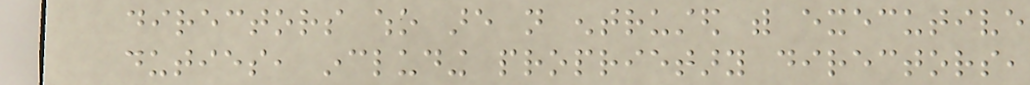directors who are not entrusted with executive
duties, including proprietary directors,
